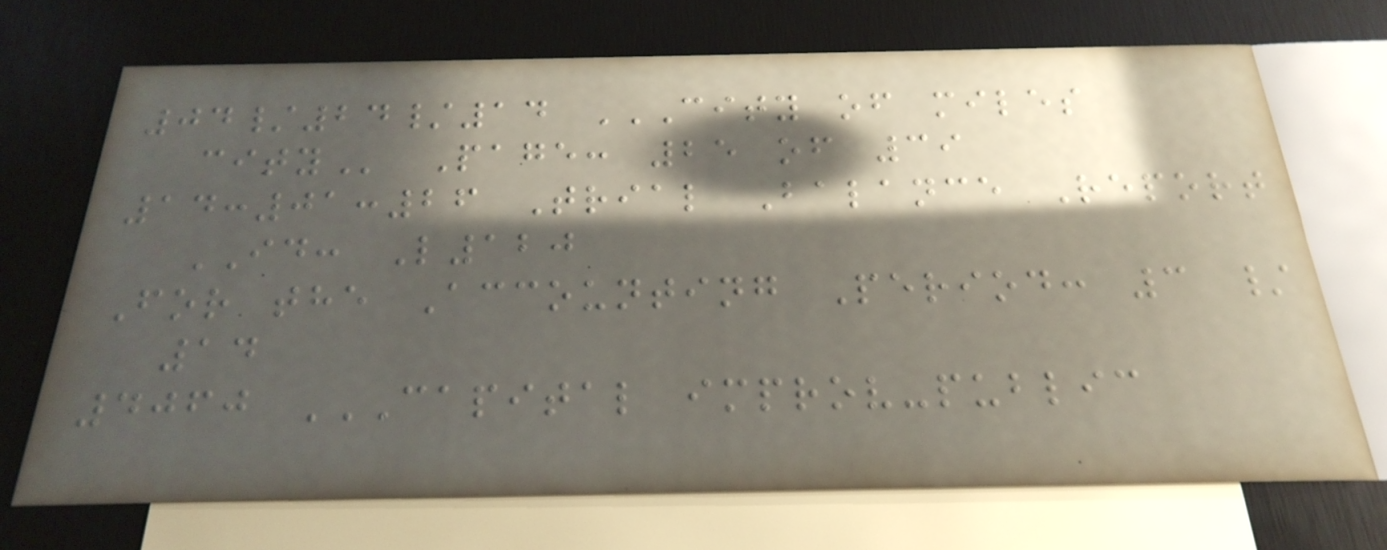04/24/14 CITY OF MILES
CITY Page: 25 of 39
14:01:26 Trial Balance Report
ID: L120
For the Accounting Period: 3 /
14
4060 CAPITAL IMPROV-PUBLIC
